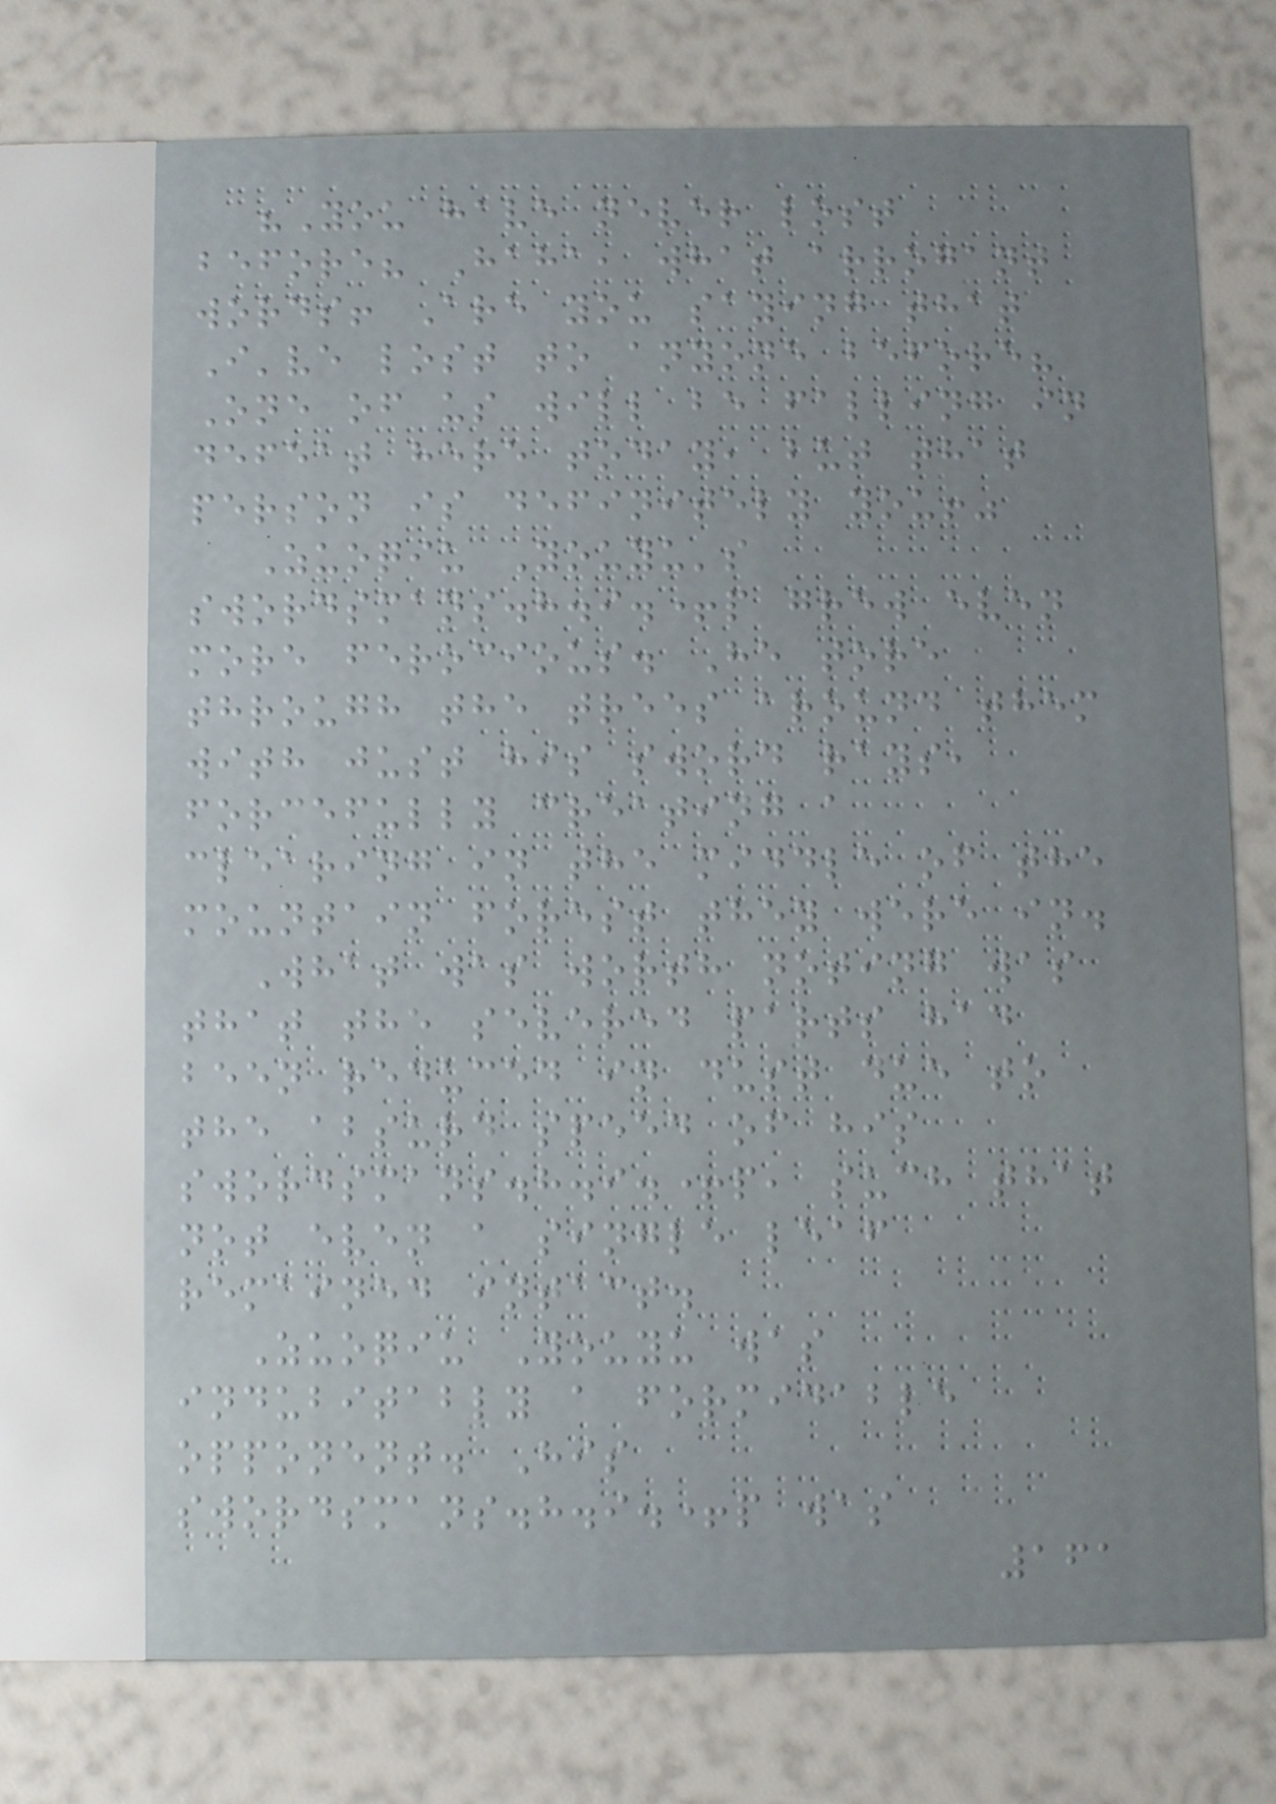"You have never lost
before? Haha, what arrogant
words! Are you saying that
I've lost to anyone before?
One of us will be falling in
defeat here today, but that
person is definitely you!"
Zuoqiu Youyu's
swordsmans.h.i.+p grew even
more ferocious. He tore
through the trees around them
with just his sword rays,
forcefully creating a
clearing in the middle of the
mountain forest they were in.
What was worth noting was
that the severed parts had
been reduced in dust due to
the absurd speed of his
swordsmans.h.i.+p, such that
not even a single leaf
remained intact.
Zuoqiu Youyu was
indubitably a formidable
opponent. His
swordsmans.h.i.+p was
161
